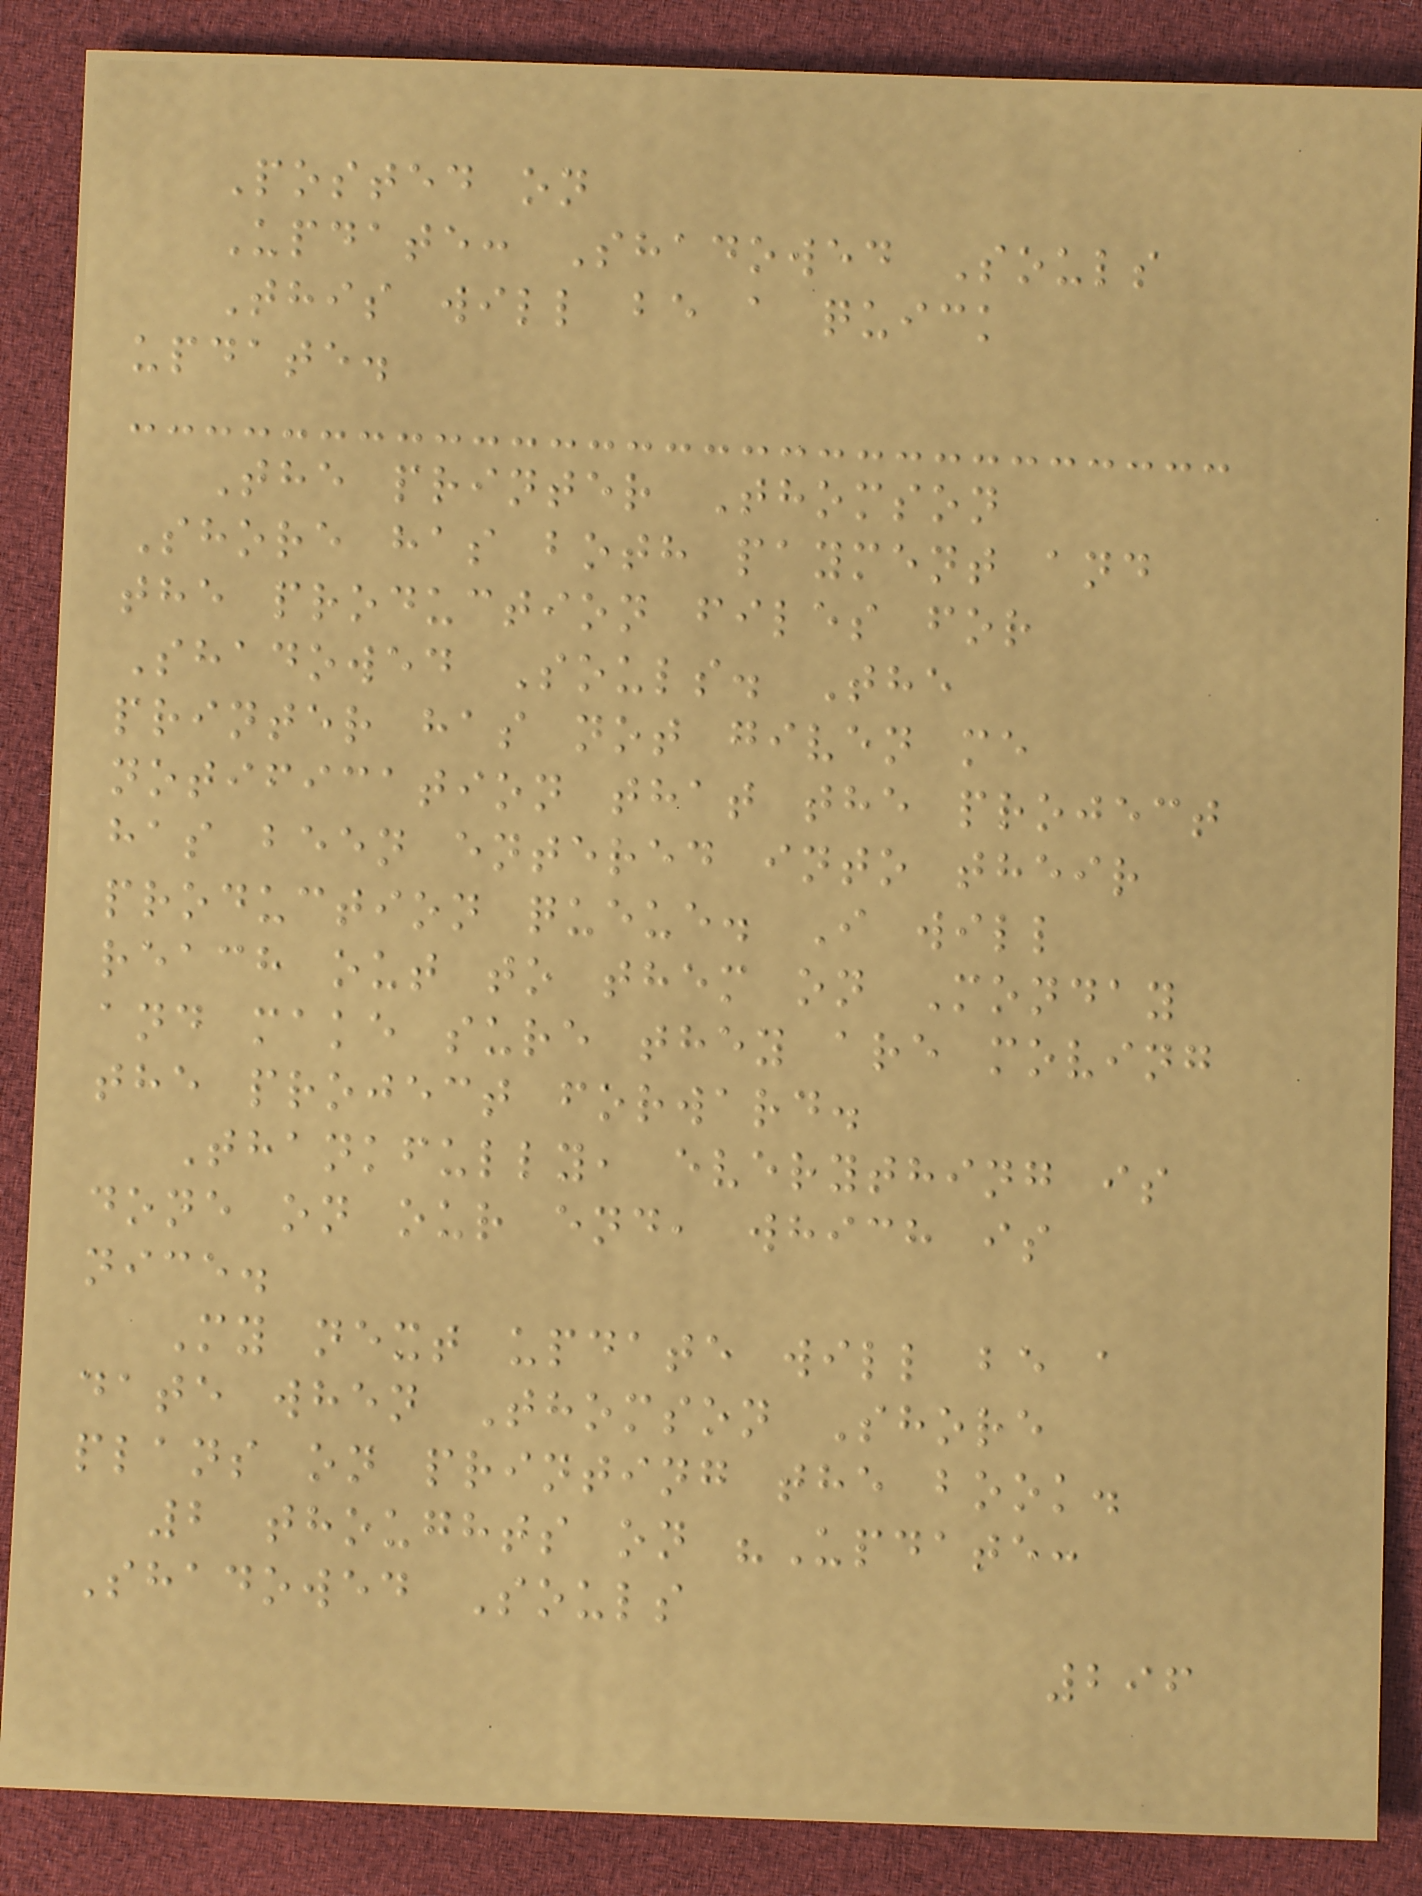Posted on
Update: Shadowed Souls
This will be a quick
update.
The printer Thomson
Shore has both payment and
the production files for
Shadowed Souls. The
printer has not given me
notification that the project
has been entered into their
production queue. I will
reach out to them on Monday
and make sure they are moving
the project forward.
Thankfully, everything is
done on our end, which is
nice.
My next update will be a
date when Thomson Shore
plans on printing the book.
2 thoughts on "Update:
Shadowed Souls
296
